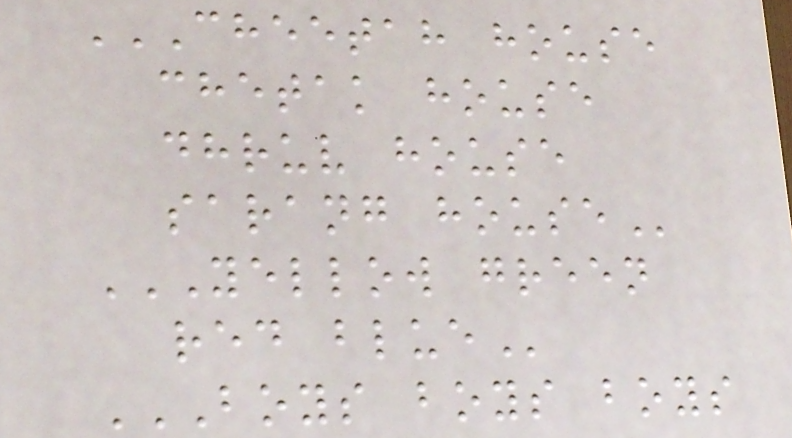CHEETAH HOUSE
CHETAK HOUSE
DHRUV HOUSE
SARANG HOUSE
YELLOW GREEN
RED BLUE
BOYS BOYS BOYS
